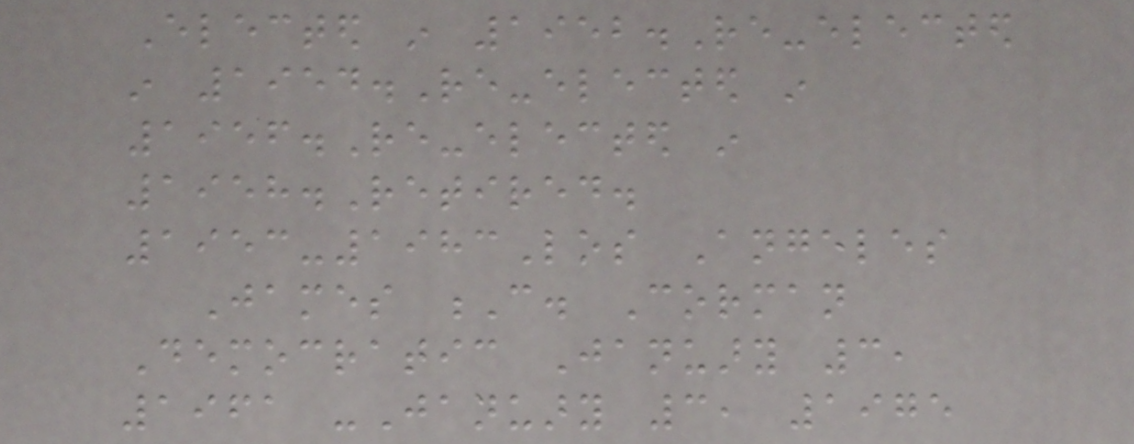Elected in 1952.Re-elected
in 1954.Re-elected in
1956.Re-elected in
1958.Retired.
1953-1983Los Angeles
James C. Corman
Democratic January 3,
1961 -January 3, 1975
